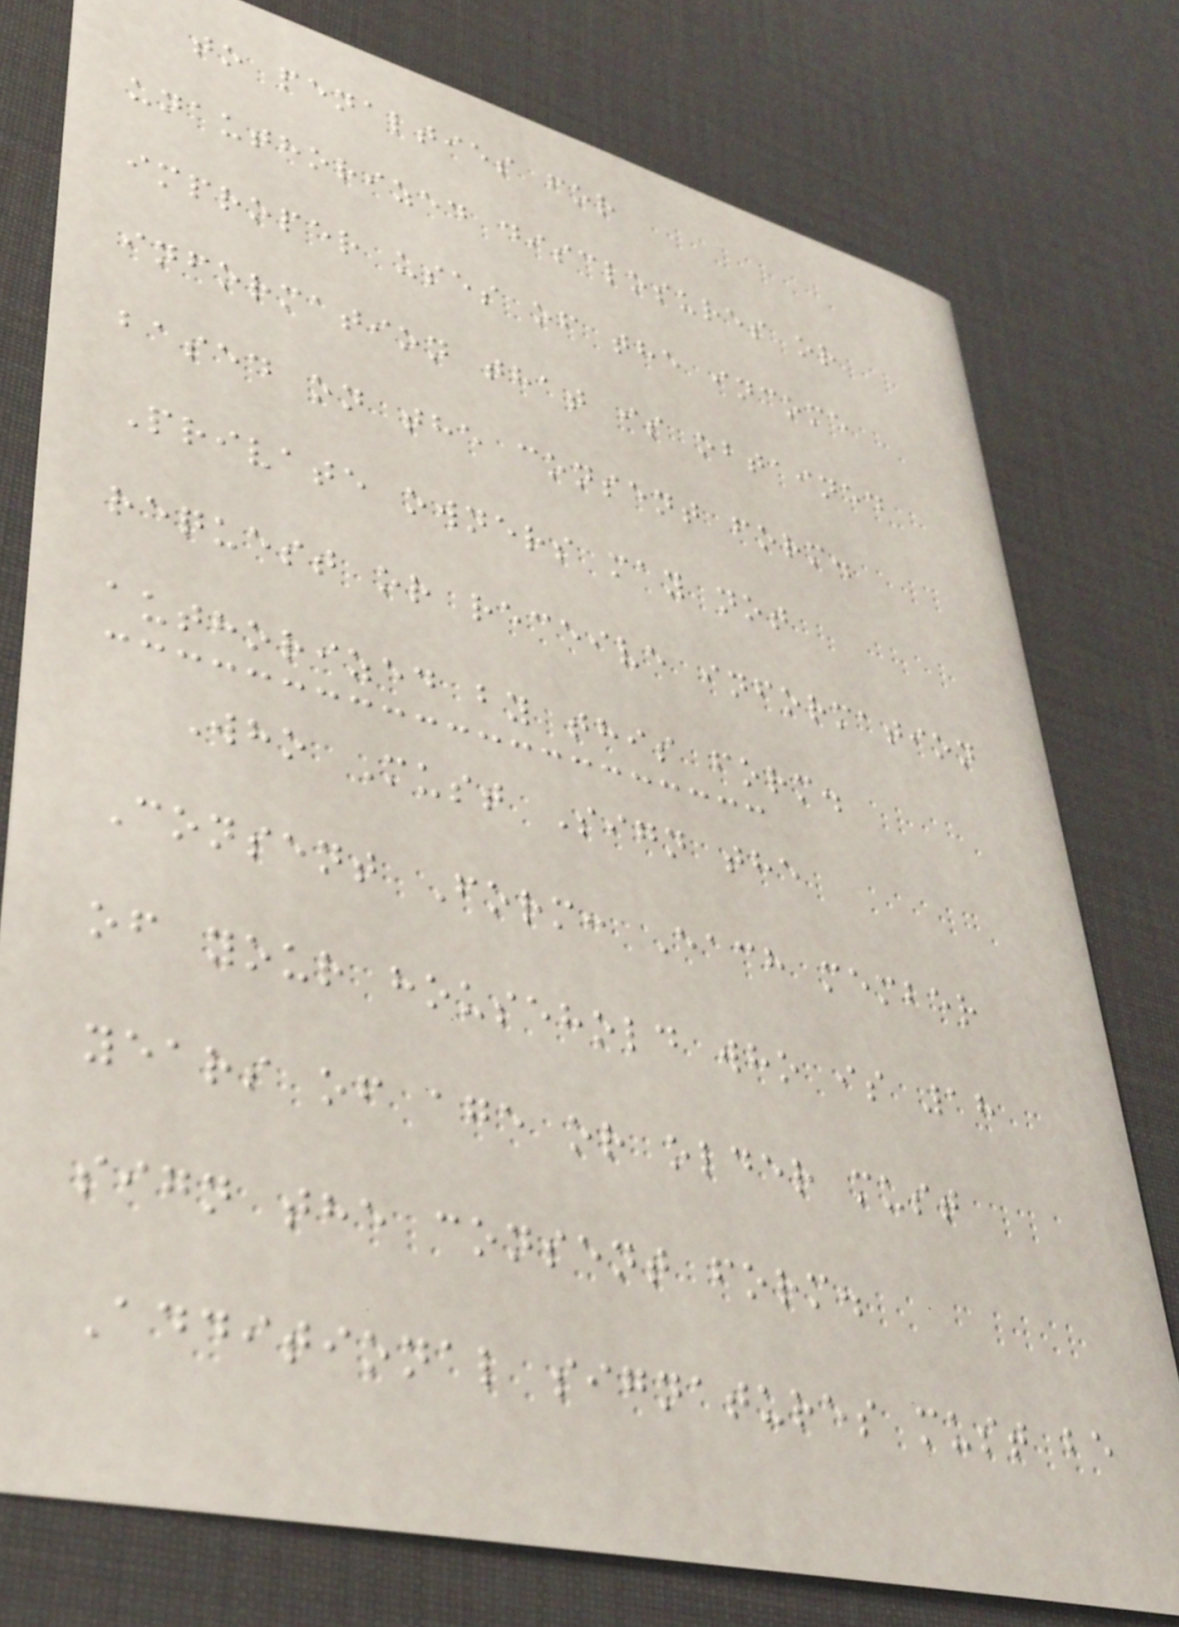to penalties for
unauthorized disclosures or
improper uses of the income
information that is obtained
based on the consent form.
Private owners may not
request or receive information
authorized by this form.
Who Must Sign the
Consent Form: Each member
of your household who is 18
years of age or older must
sign the consent form.
Additional signatures must be
